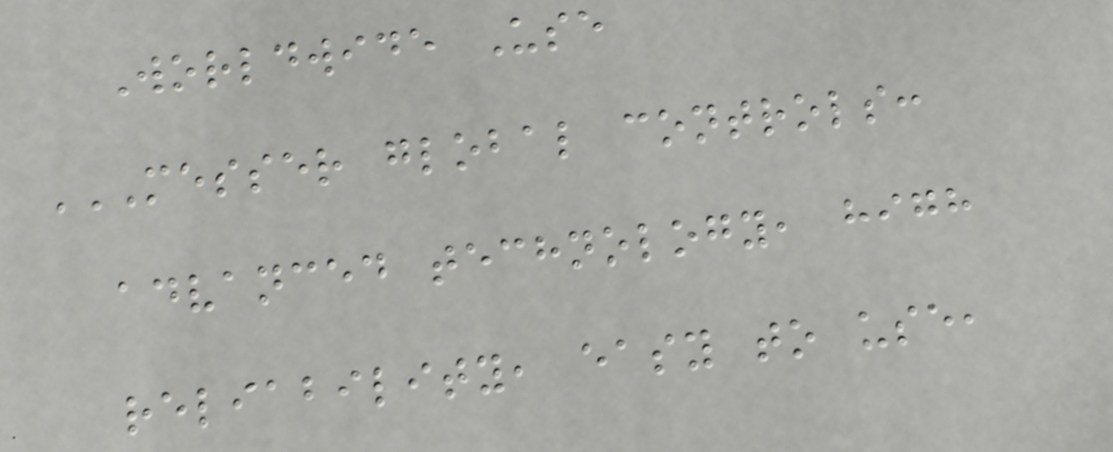Worldwide Use
MESSER GLOBAL CONTROLS:
ADVANCED TECHNOLOGY, HIGH
RELIABILITY, EASY TO USE,
